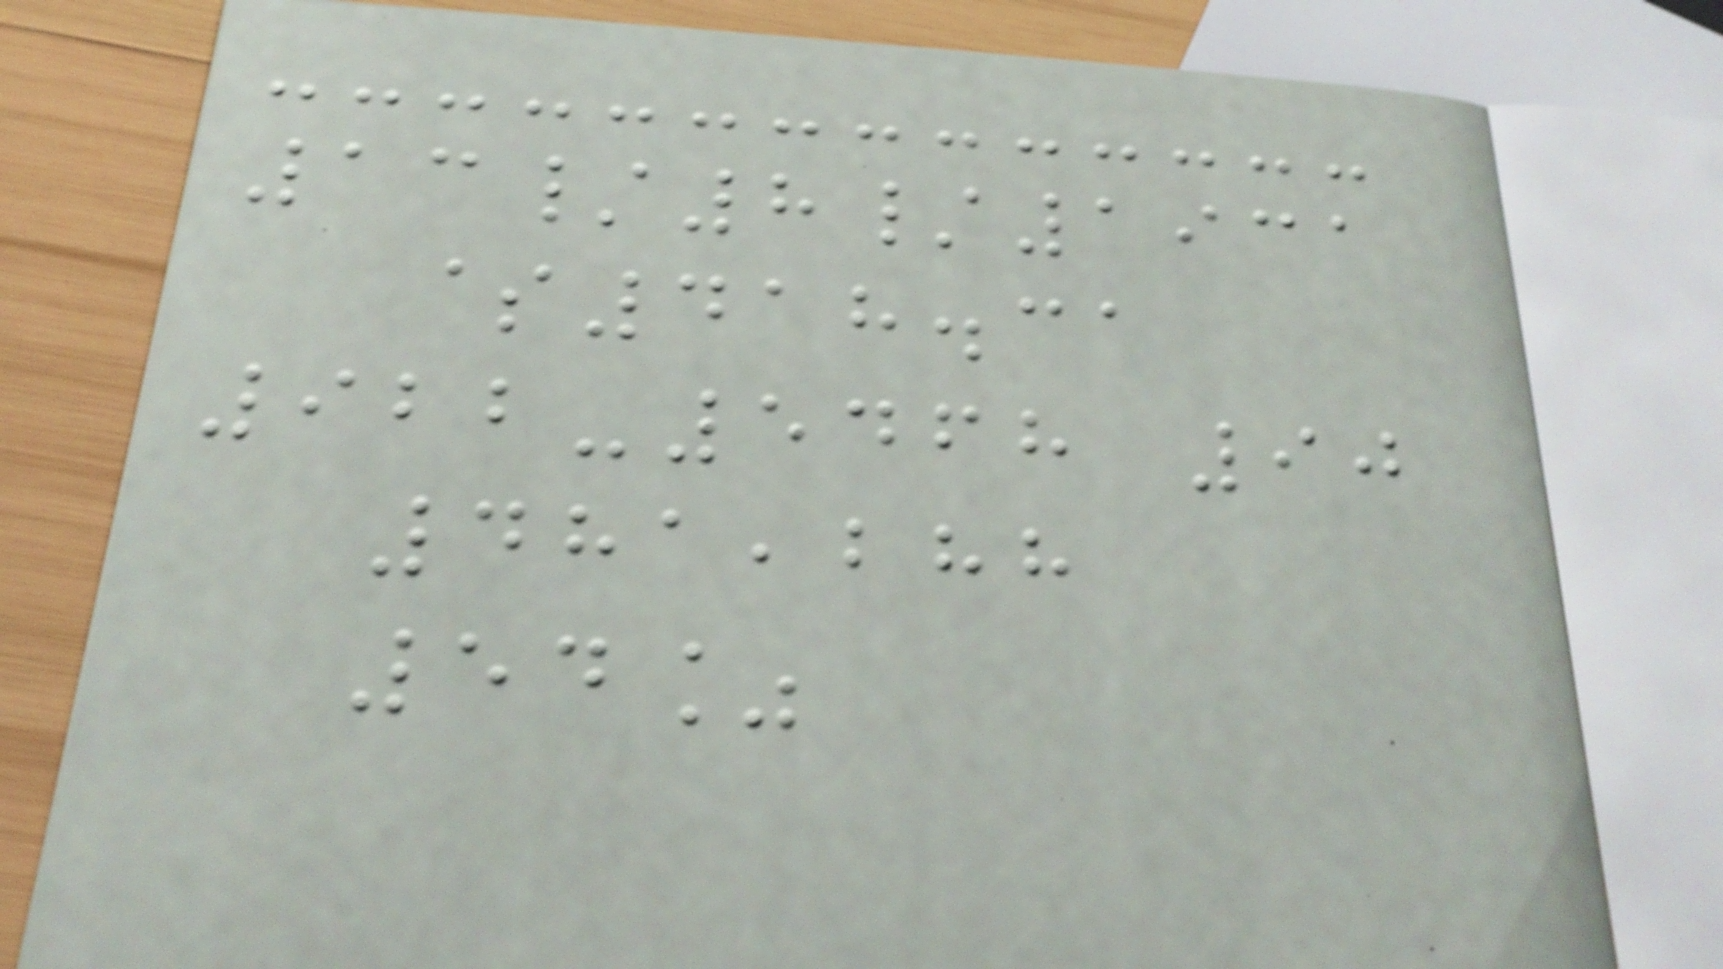13/8/1931
$418.31
922-5468 90
481,288
54%
